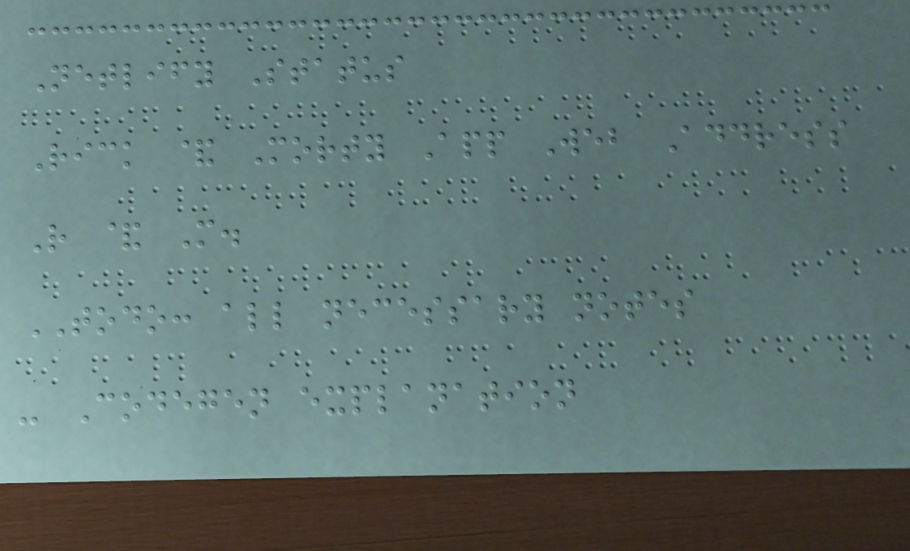Netlify Status
Rick & Morty App Web Address
R & M.
TODO: all necessary notes
- Codegen explanation
